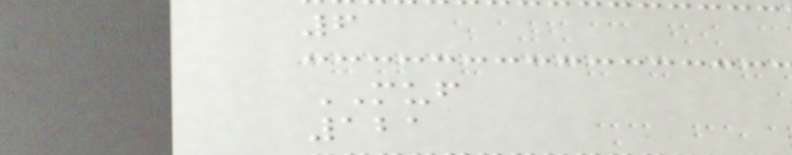6
MUF
121
